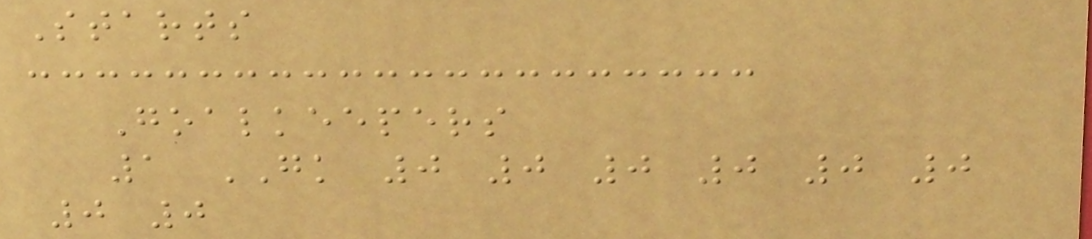Starts
Goalkeepers
1 GK 0 0 0 0 0 0
0 0
